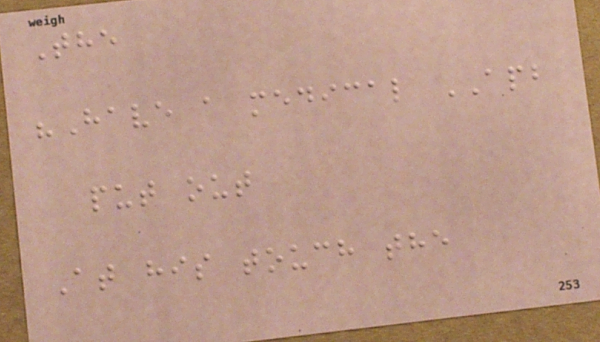The
"Have a medical APB
put out
At his touch the
